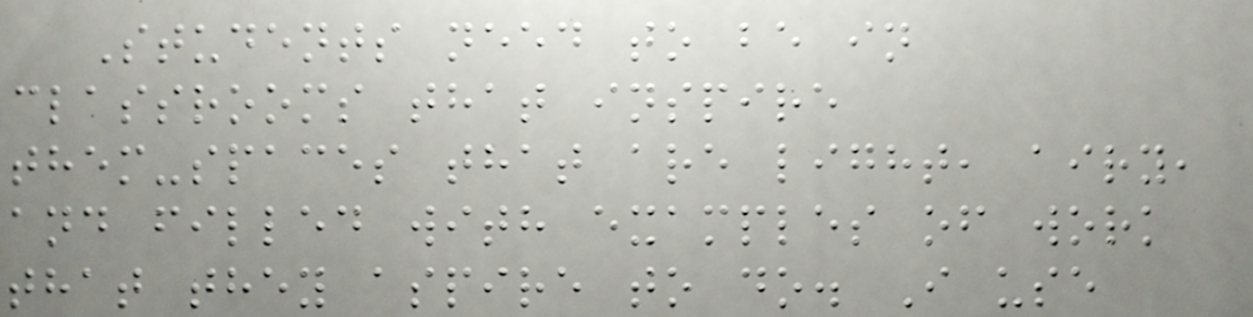Students need to be in
classrooms that inspire
them-spaces that are light, airy,
and filled with examples of work
that they aspire to do. I use
